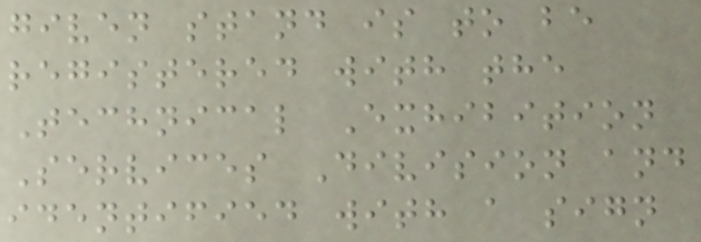given stand is to be
registered with the
Technical Exhibition
Services Division and
identified with a sign
